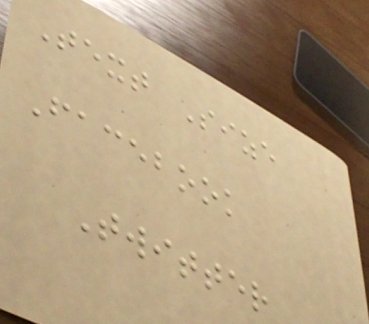Text Size
Facebook
Twitter
